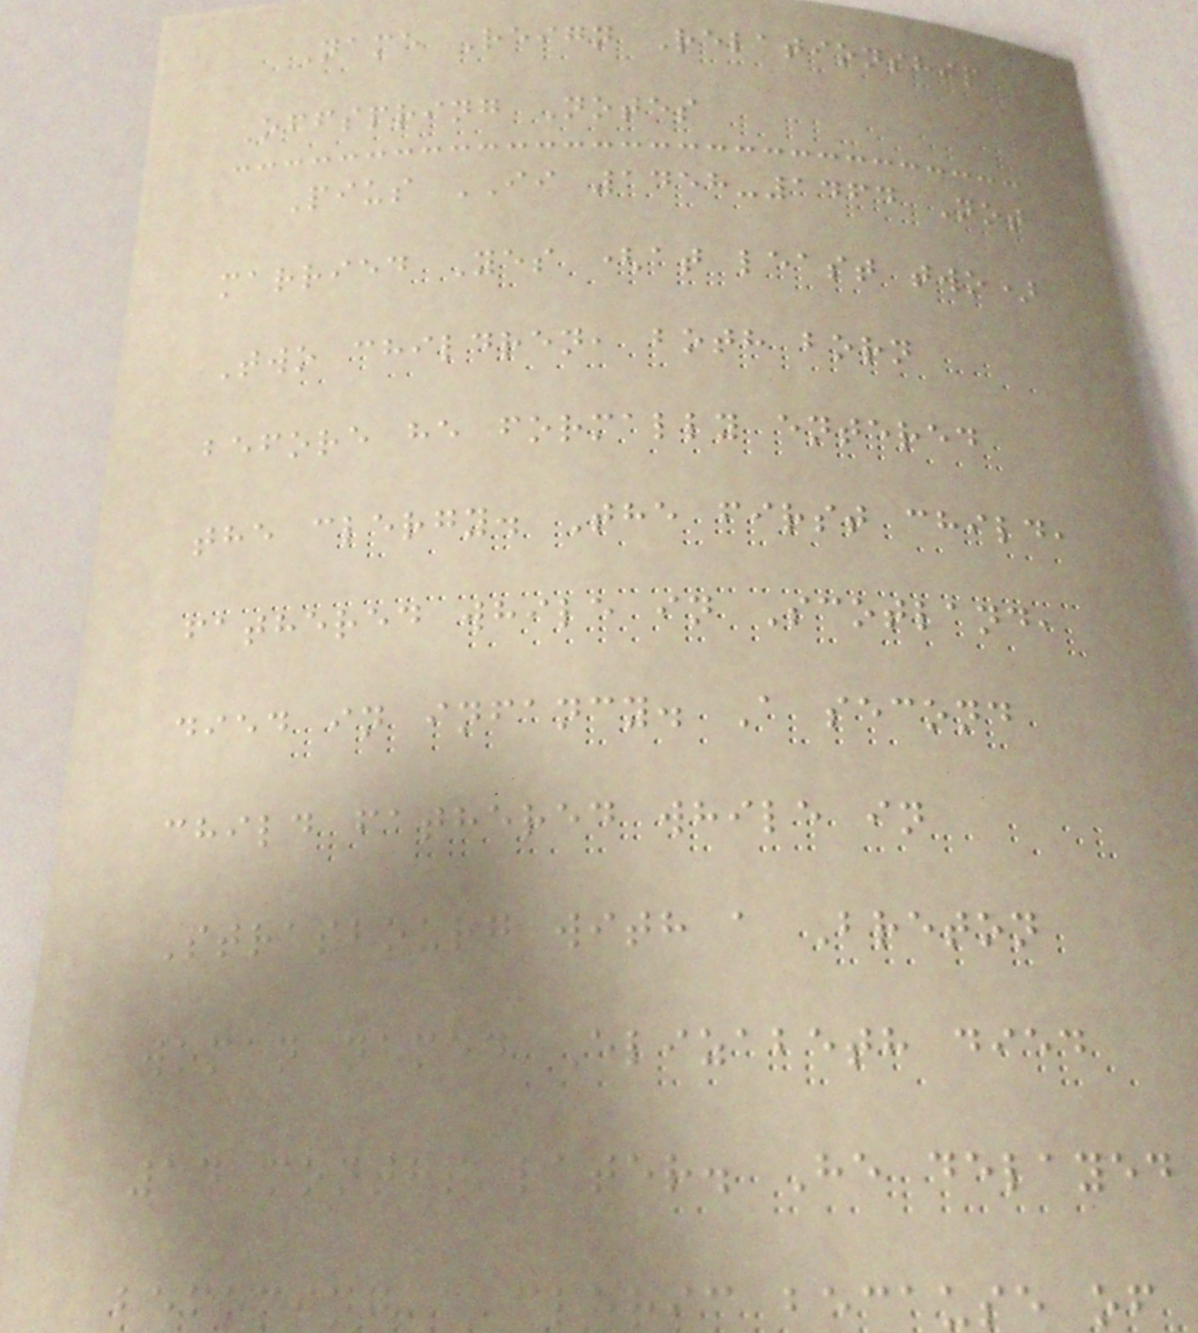Name Reign Relationship
Offspring Notes
Pius II 1458-1464 Not
married Yes (at least two)
Two children, both born
before he formally entered
the clergy. The first child,
fathered while in Scotland,
died in infancy. A second
child fathered while in
Strasbourg with a Breton
woman named Elizabeth died
14 months later. He delayed
becoming a cleric because of
